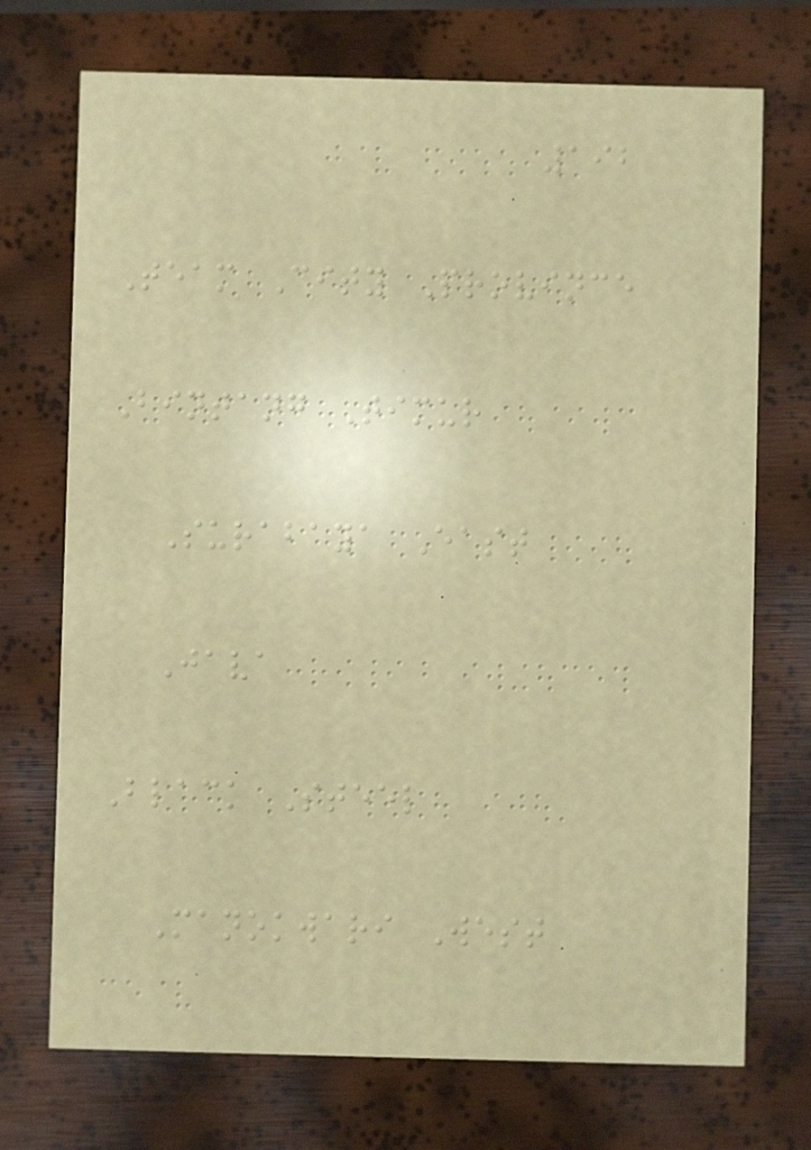192
Team City Province
Bintang Timur
Surabaya East
Java
Black Steel
Manokwari West
